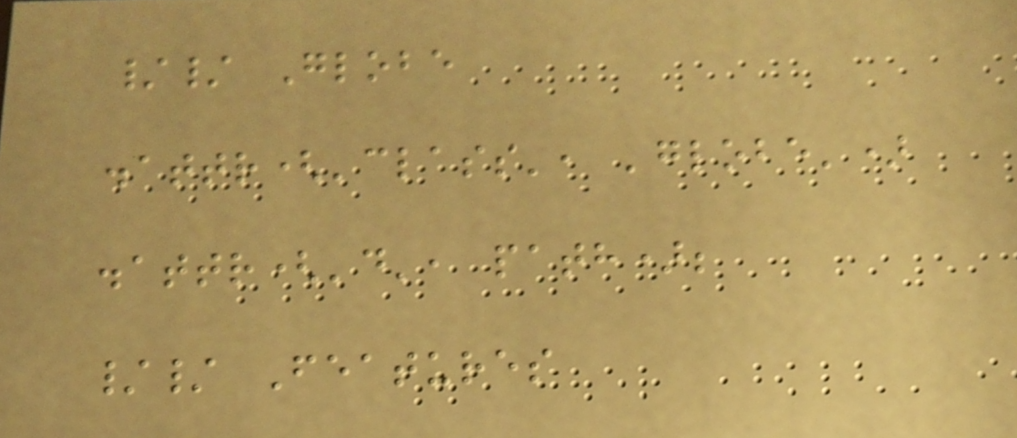// Globe
.attr('class', 'globe')
.attr('d', path);
// Features
